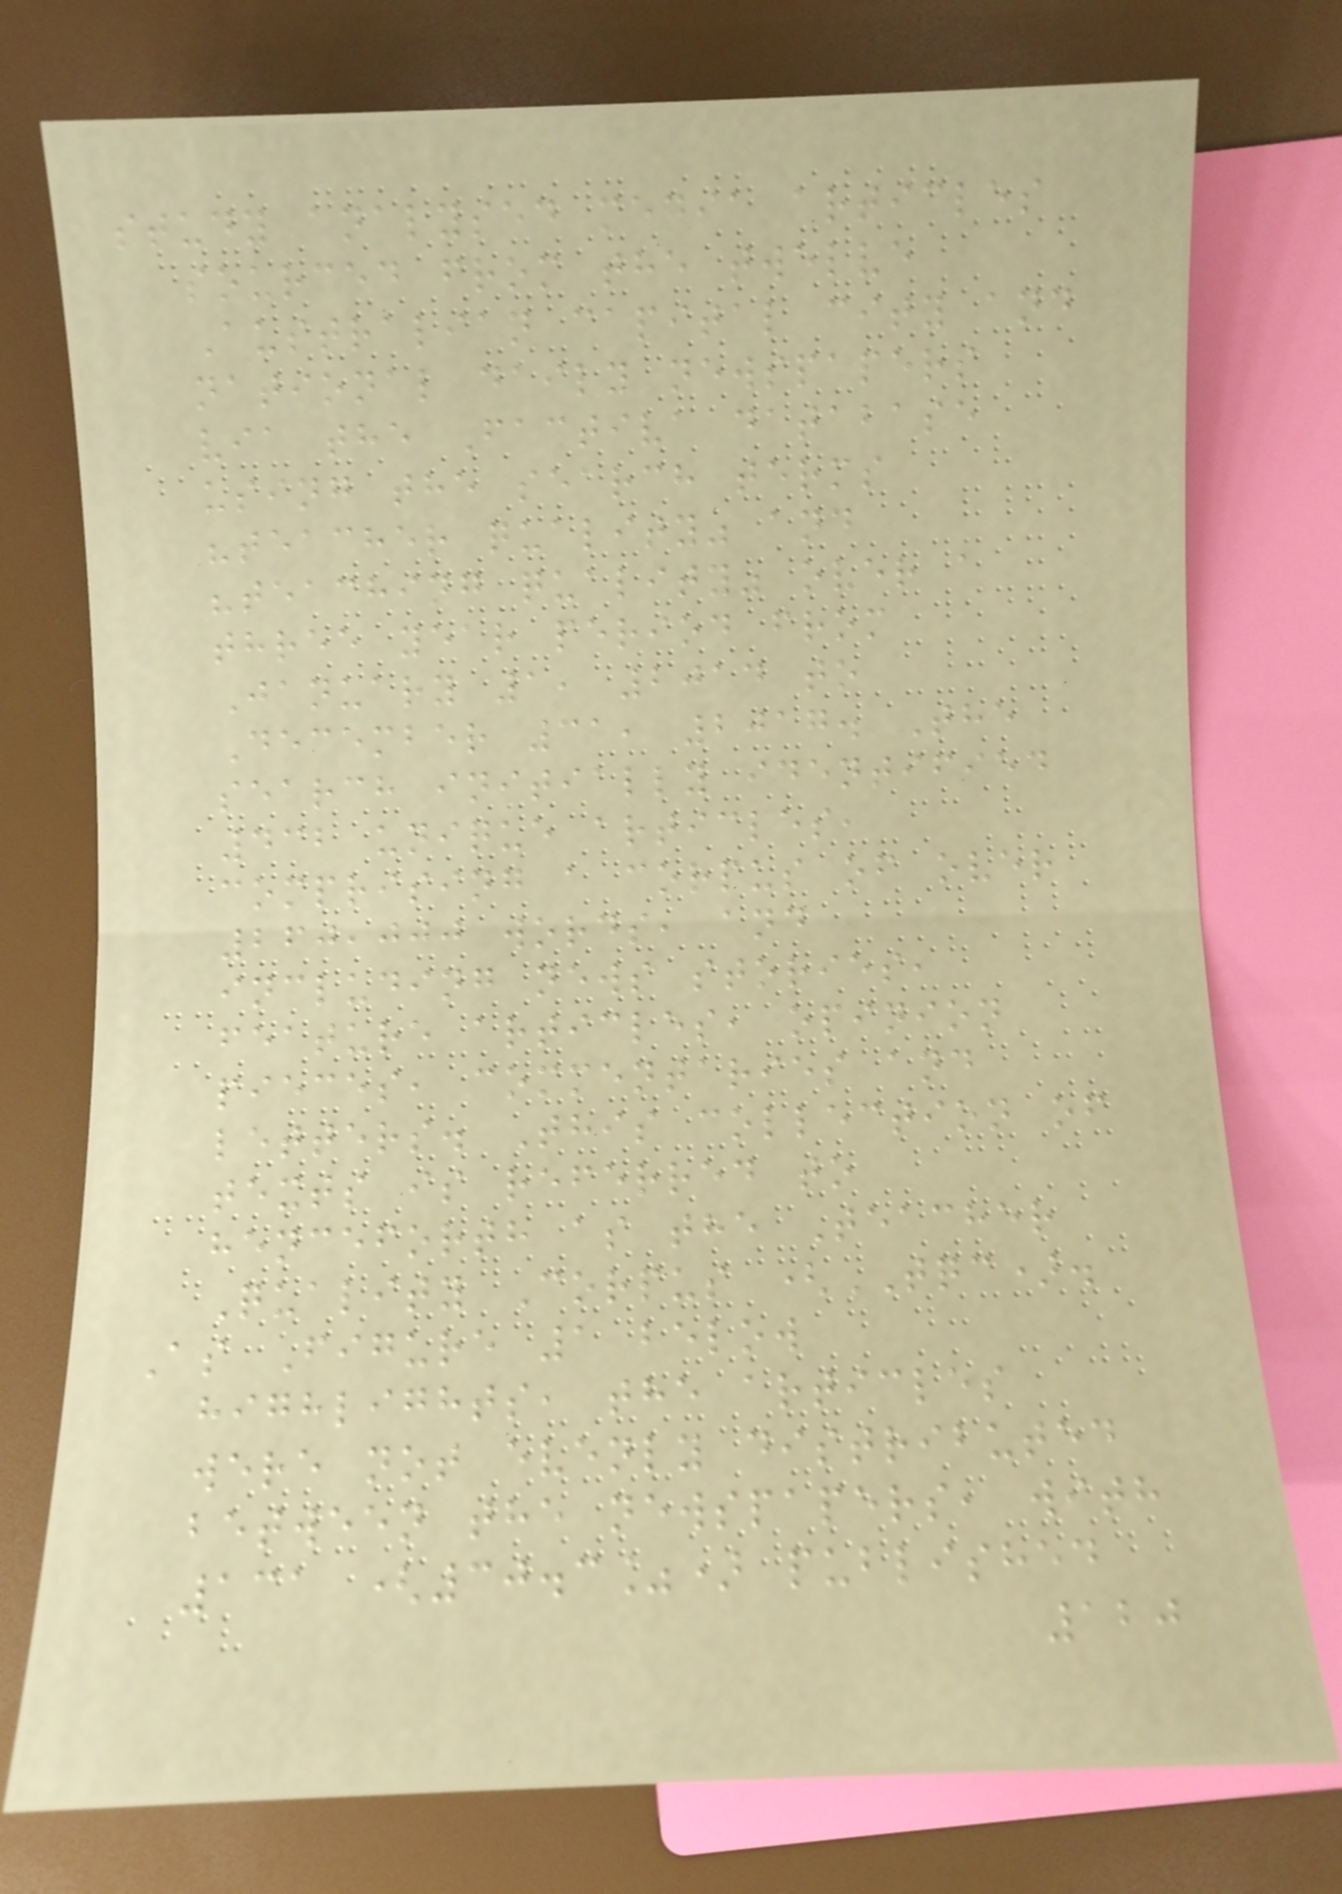study analysed media articles
sourced from the twelve
Australian capital city and
national daily newspapers
via the Factiva database
using the search terms
"teacher quality" and
"teaching quality" over a
three year period from
January 1, 2014 to
December 31, 2017. The
search initially identified
432 unique articles,
comprising a corpus of over
260,000 words, and
including news stories,
feature articles, opinion
pieces, commentaries and
letters. This collection of
texts is referred to
henceforth as the Teacher
Quality Corpus (TQC).
As Figure 1 below
highlights, the articles
were not evenly distributed
between the newspapers, with
131 (30.3%) published
120
